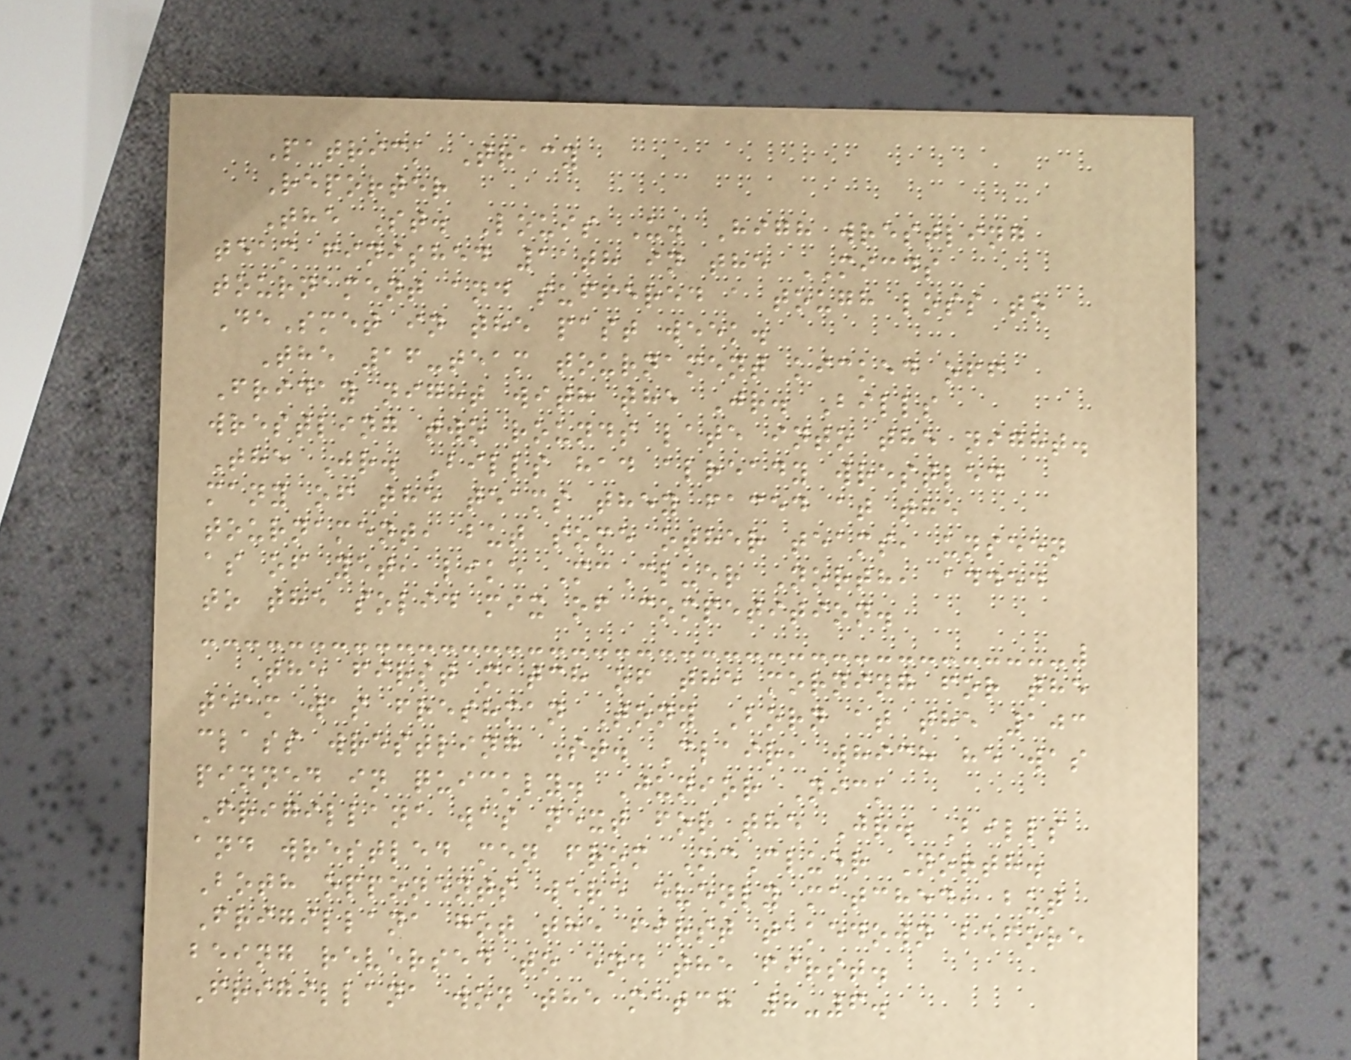Patrick Tracy
Reporter
The St. Louis U. High wrestling
team finished 11th in the MICDS
tournament and suffered a tough loss to
DeSmet in the past week.
The 16-team tournament kicked off
Friday night with the Jr. Bills
wrestling two rounds late into the night.
The Jr. Bills had already wrestled
many of the teams they faced at the
tournament, but some other teams, unseen
as of yet, like McCluer North, added
to the solid mix of competition.
The first match of the morning for the
team was freshman Tony Born at the 103
class wrestling St. Clair, which he was
pinned in quickly. Junior Nick
Frigillana was next for the Jr. Bills
and wrestled men from McCluer North.
Both opponents were evenly matched, but
Frigillana got the first takedown before
being reversed to end the first.
Frigillana won the match 8-6.
